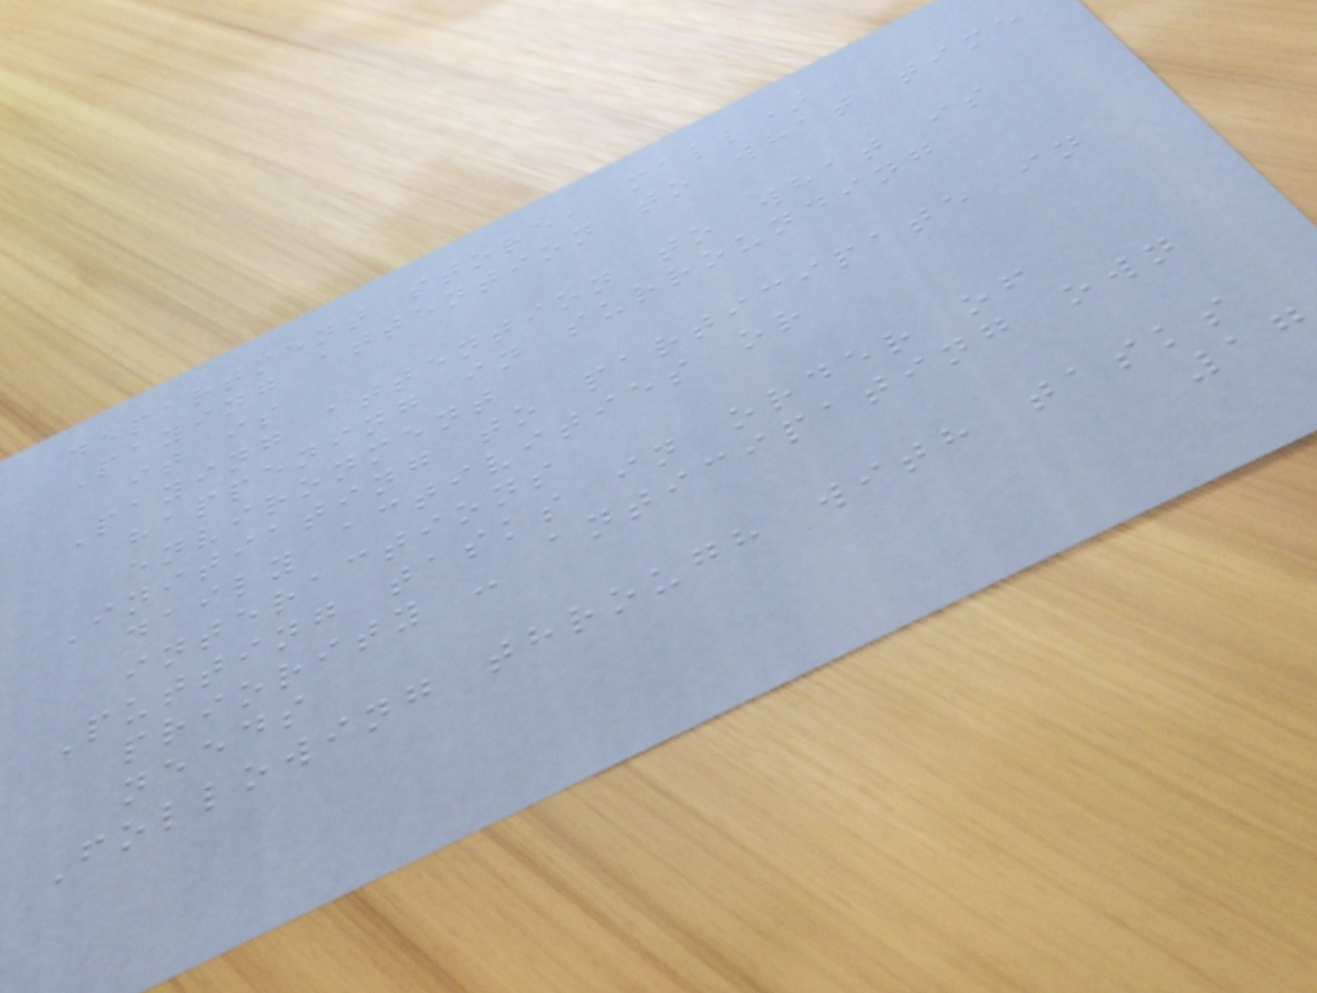department store, mall)
Paying attention to what time
it is
Paying attention to what is
happening in surrounding
environment
Initiating to participate in
daily activities or
interactions
Putting tasks in order of
priority - anticipating own
needs
Following through with tasks
17
